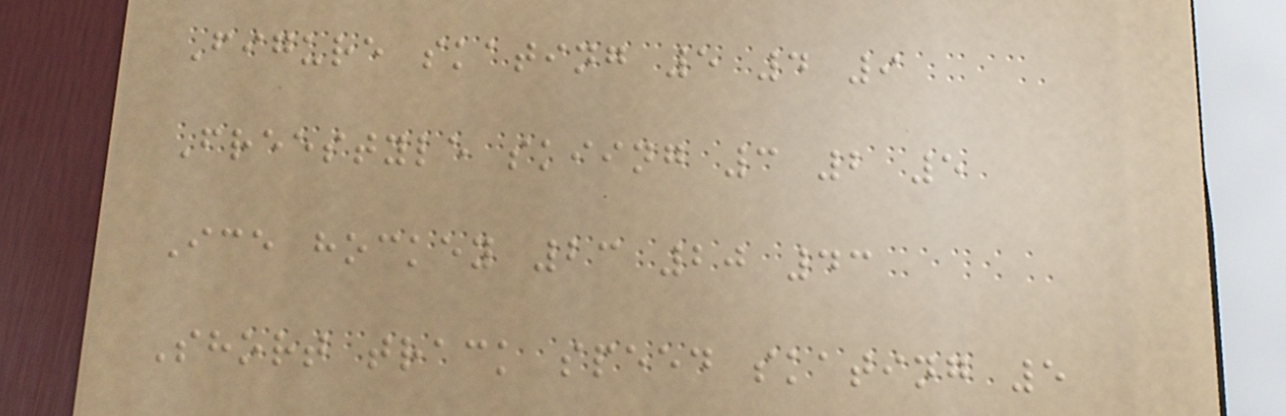Figure skating 5 4 9
Freestyle skiing 3 2 5
Ice hockey 23 20 43
Short track speed skating 5
